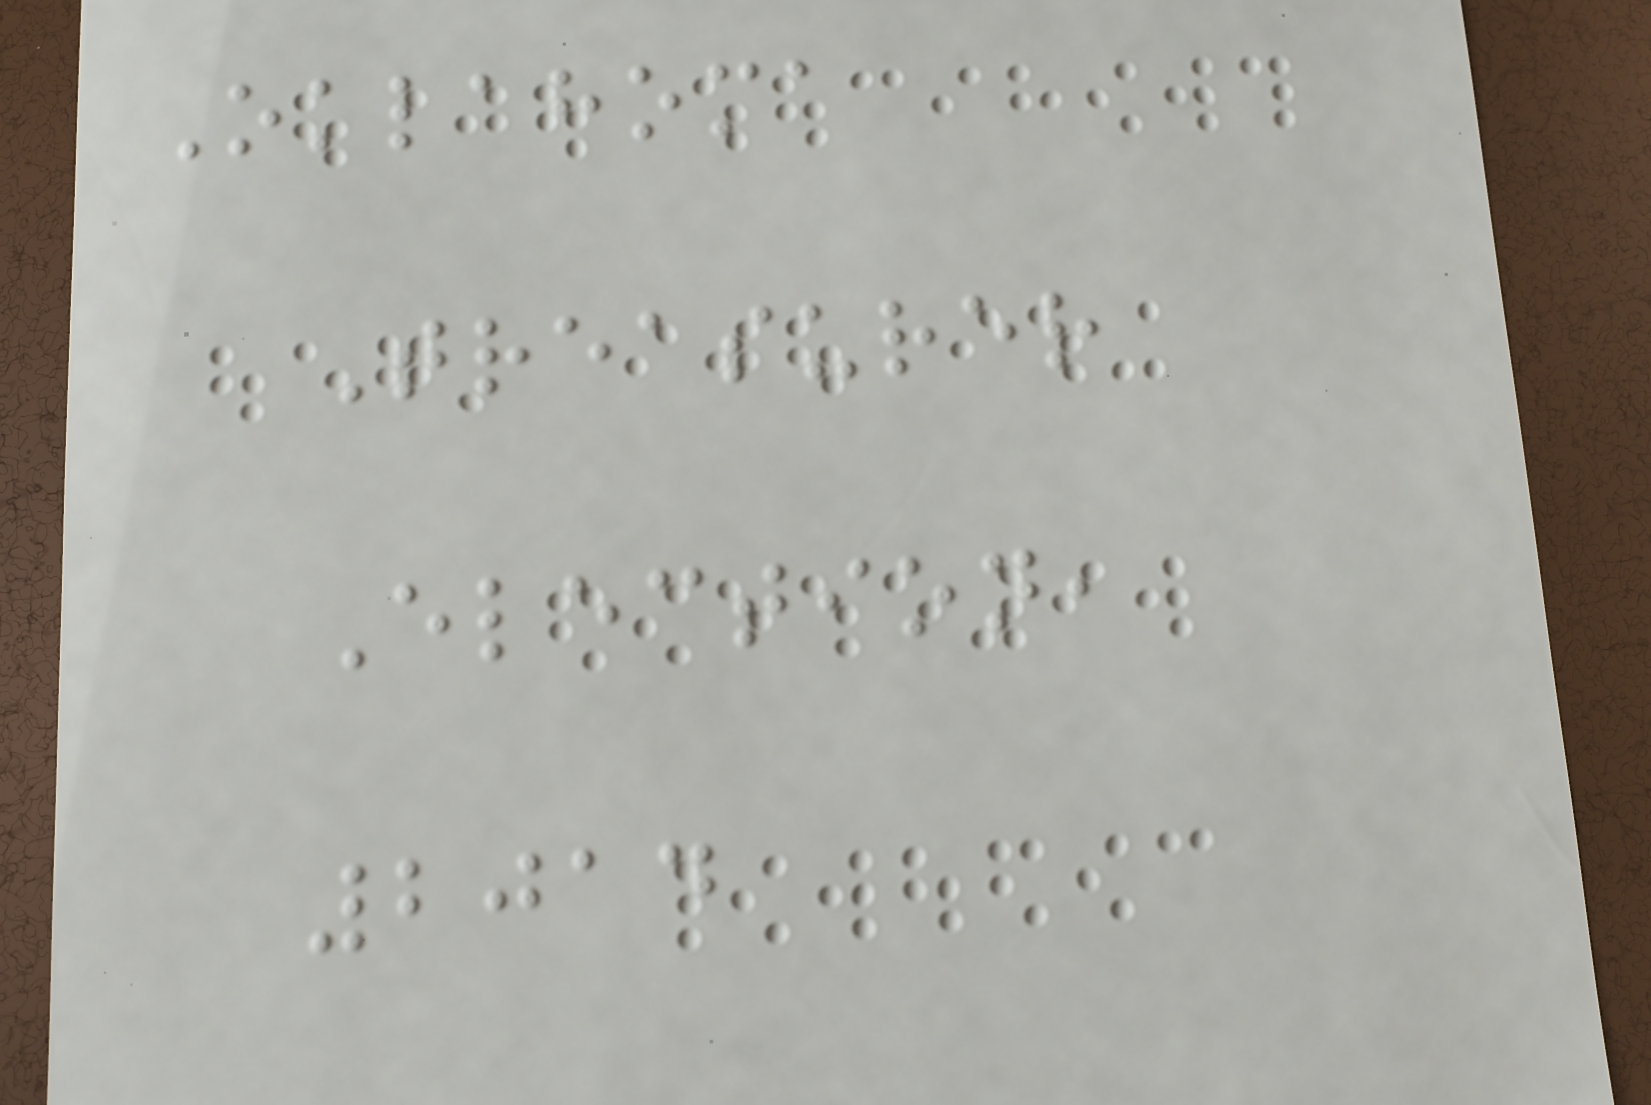Oklahoma
Treasurer
Election,
2014
